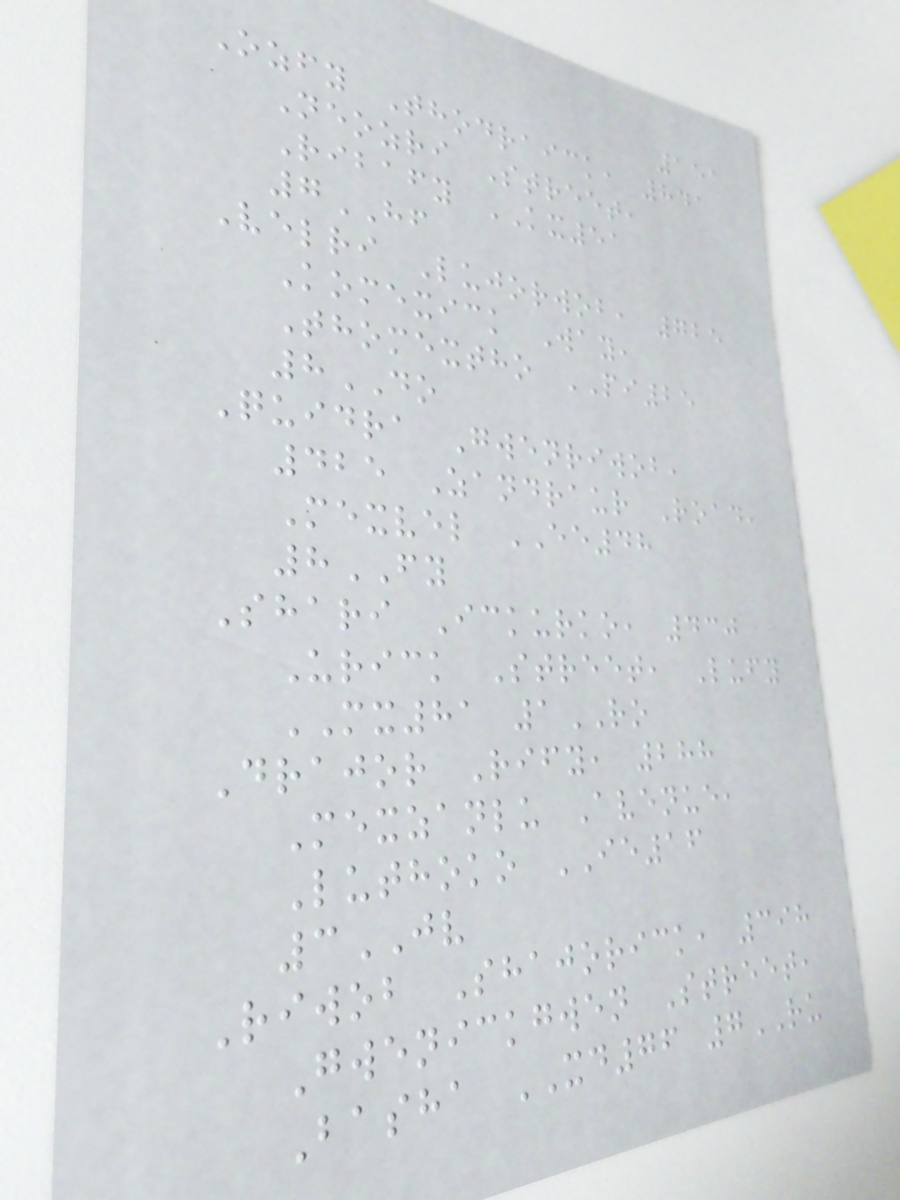151
Ozfy Thodraick, 841
Neozri Street,
Ribafy KX51
7HF
Velri Lujorwob, 725
Komexick Way,
Thomextho PI25
8DO
Quidra Gwenriwob,
425 Zandraur Road,
Mexvel EE48
8FY
Shari Ickurko, 430
Urick Street, Lufy
MX81 1RO
Drajor Rify, 288
Mexzanlu Avenue,
Luthoko IE16
3JV
Riwob Shajorick, 398
Gwenickgwen Street,
Basha XD76 7RU
